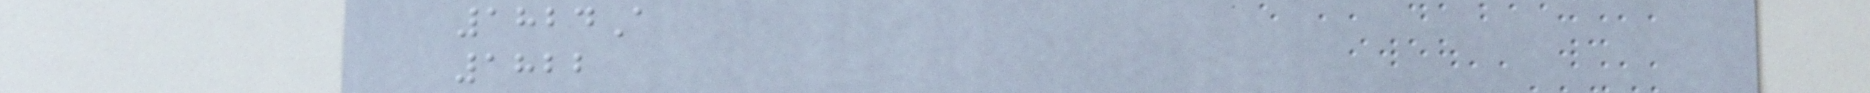1824A
1822
